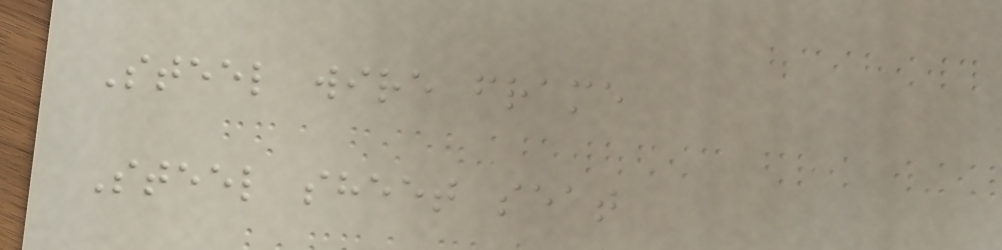Steel wire frame
Steel sheet seat
